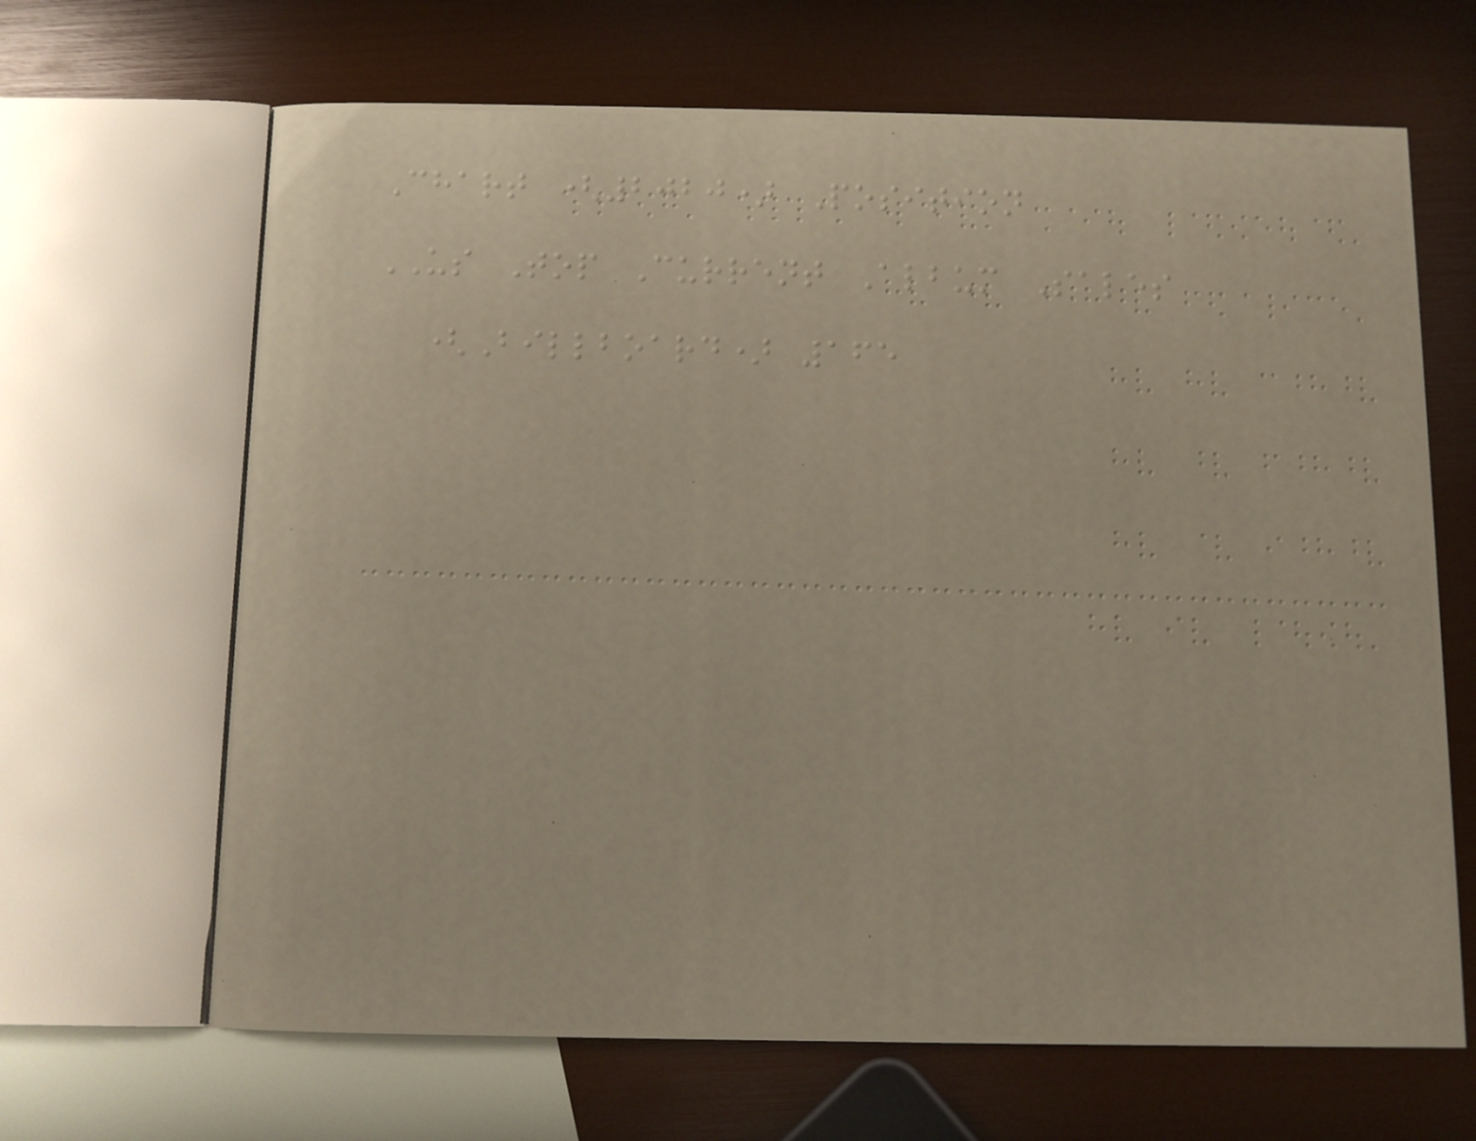Chart (2020) Position
US Top Current Album Sales
(Billboard) 165
